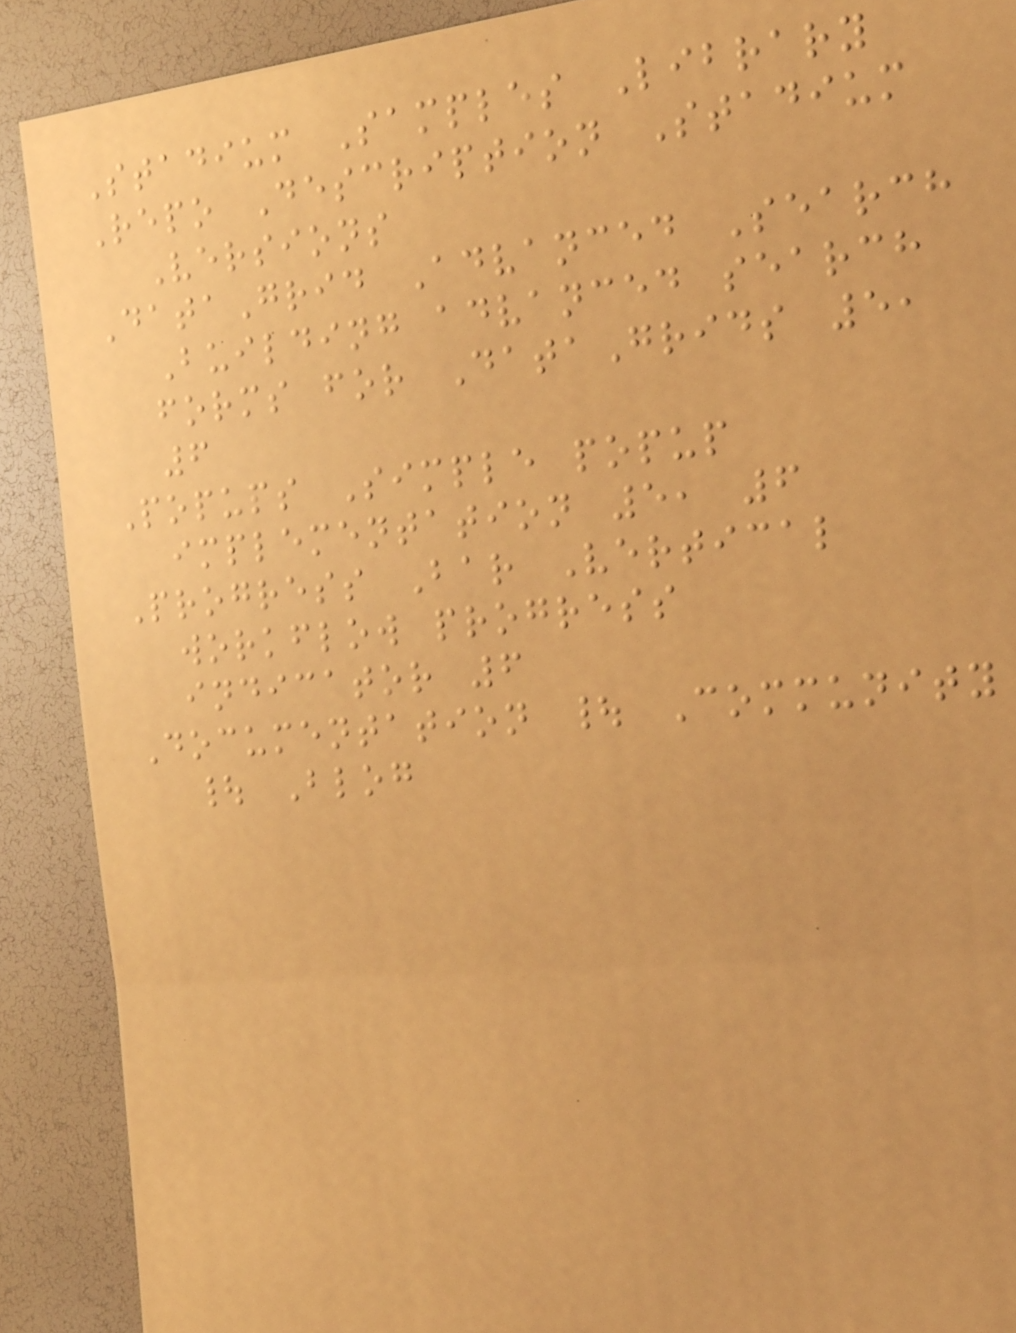Stadium Samples Library
Repo Description Stadium
Versions
DataGrid Advanced Search
Building advanced search
forms for DataGrids 5,
6
Popups Simple popup
implementation 5, 6
Progress Bar Vertical
workflow progress
indicator 6
Documentation | Community
| Blog
